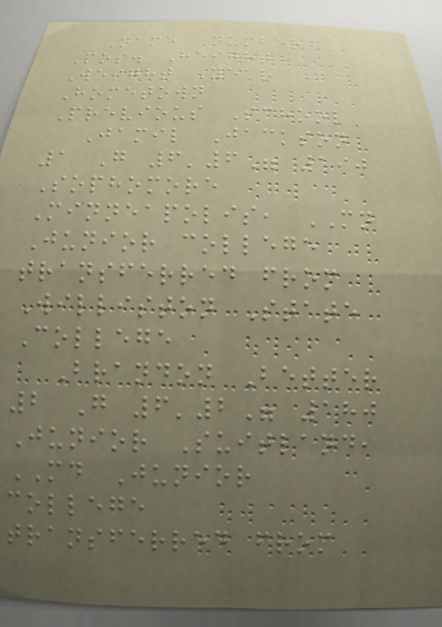Name Number
Pos. Height
Weight Year
Hometown
Previous School
Jamil Jackson
1 G 6'6" 190
Sophomore
Minneapolis, MN
Junior college
transferred from
Williston State
College
Brandon Better
2 G 6'2" 180
Junior Suitland,
MD Junior
college
transferred from
